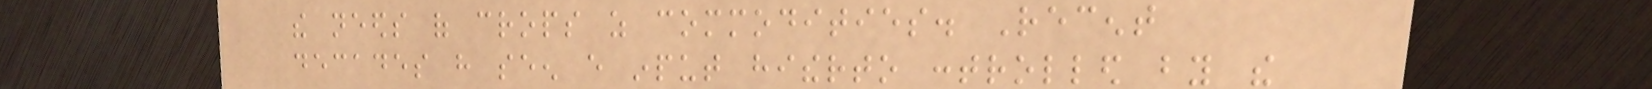the needs of crops as commodities. Recent
decades have seen every input hitherto controlled by the
